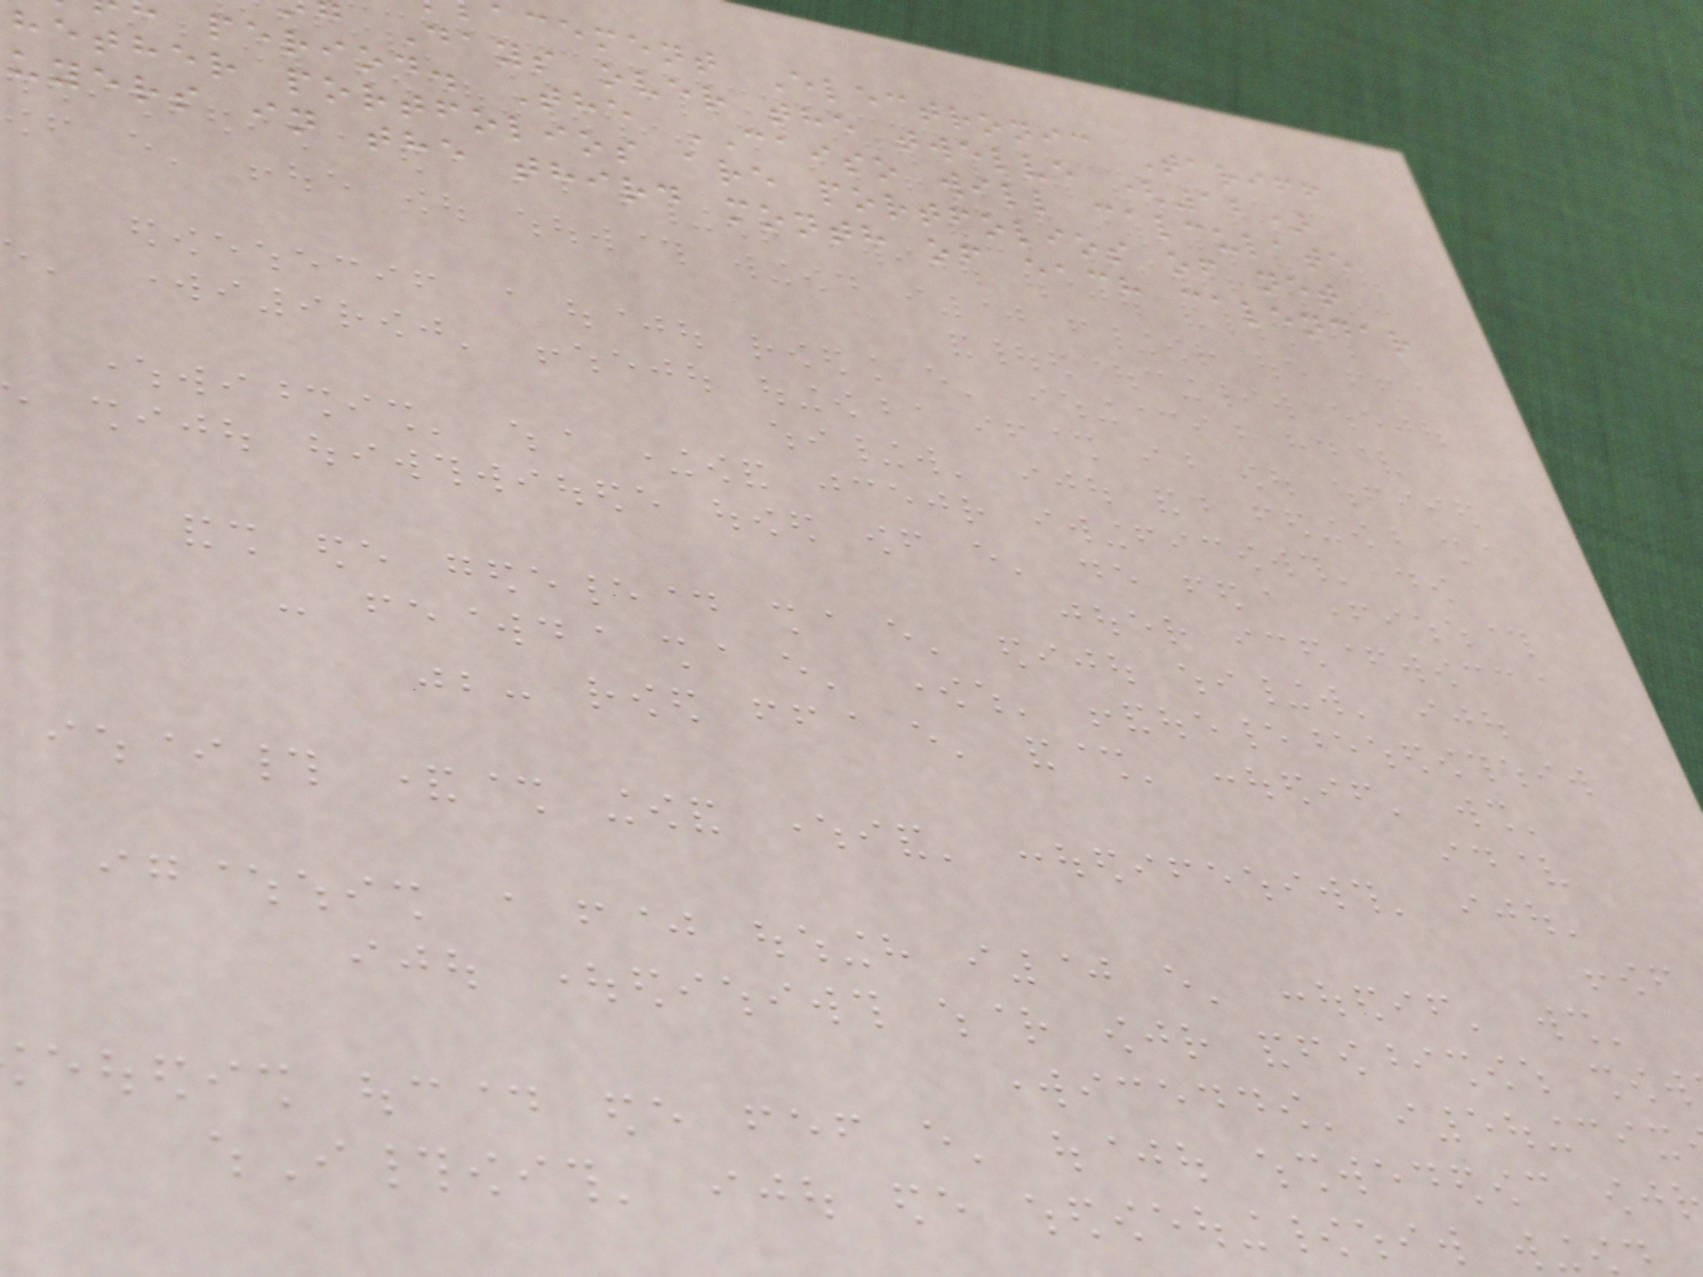acement Electronic Tariff
Days over the twelve (12)
period. The CAISO will calculate
hether portfolios are portfolios of net
uyers in the third month of each calendar
